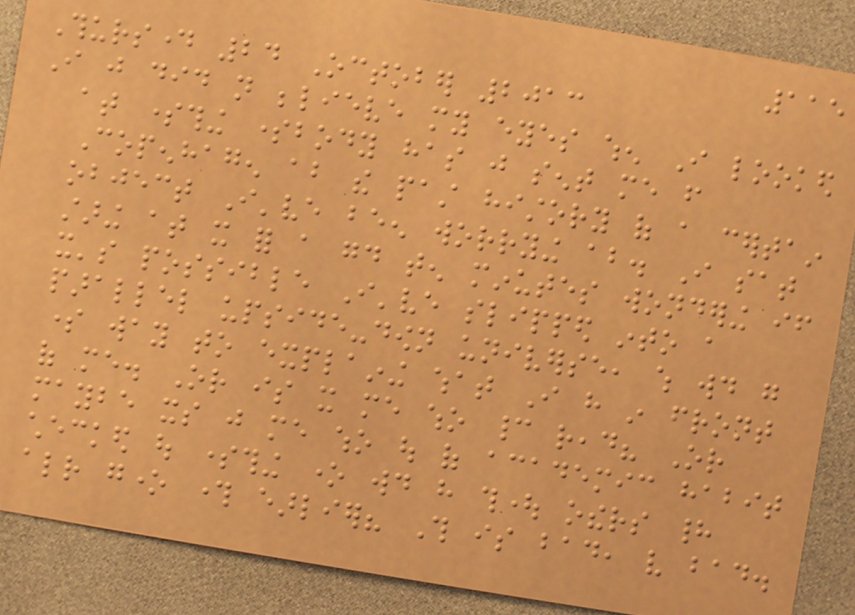115
Thursday 24 October 2013
I just did not believe my eyes when I looked
at something somebody has just sent me from
Copenhagen about the past history of a certain
object I've been worrying about. I sat
staring at it for a good ten minutes wondering if
it's possible I've slipped into a
parallel upside-down universe, which would go
some way to explaining what I have in front
of me. Or is it me who cannot read? Or
maybe its just me who out of academic habit
checked out something one would have thought others had
already gone through earlier? This is bad, very bad.
